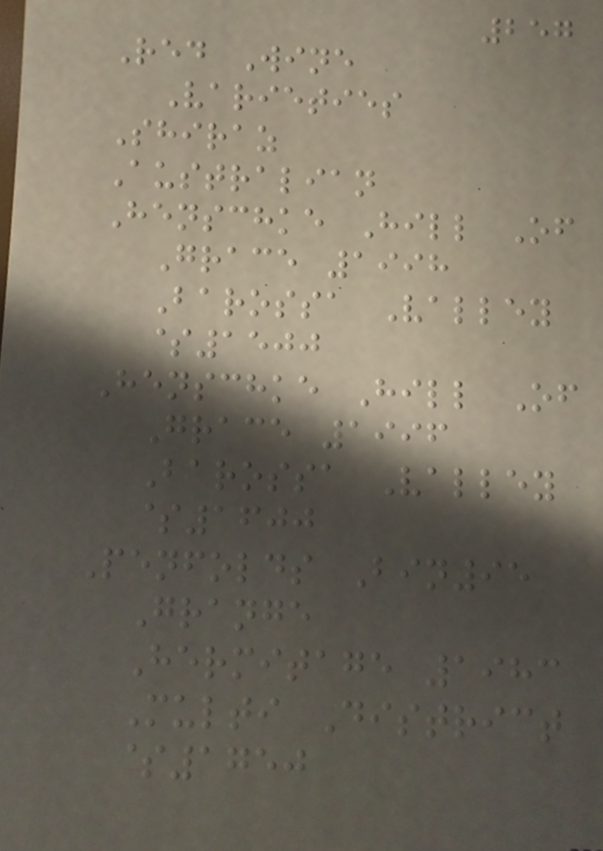257
Red Wine
Varieties
Shiraz
Australian
Henschke Hill Of
Grace 1998
Barossa Valley
$1500
Henschke Hill Of
Grace 1996
Barossa Valley
$1600
Penfolds Bin95
Grange
Hermitage 1983
Multi District
$1750
